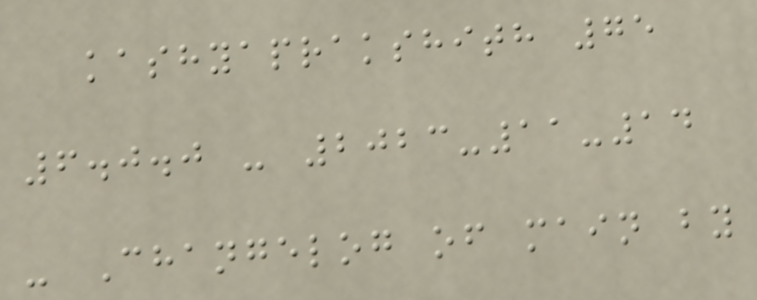kashyaprakshith 75
6.0.0 - 2023-11-14
- Changelog of main by
